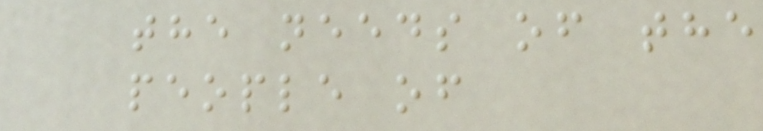the needs of the
people of
